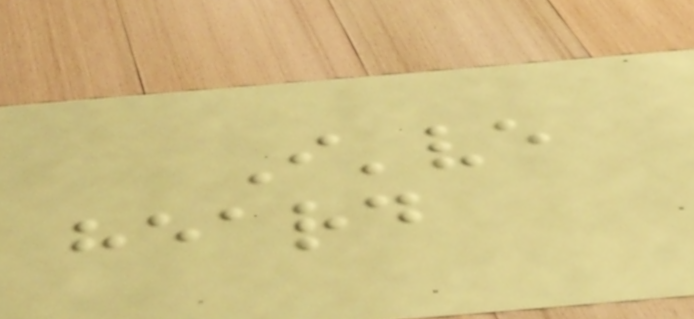I've
heard
